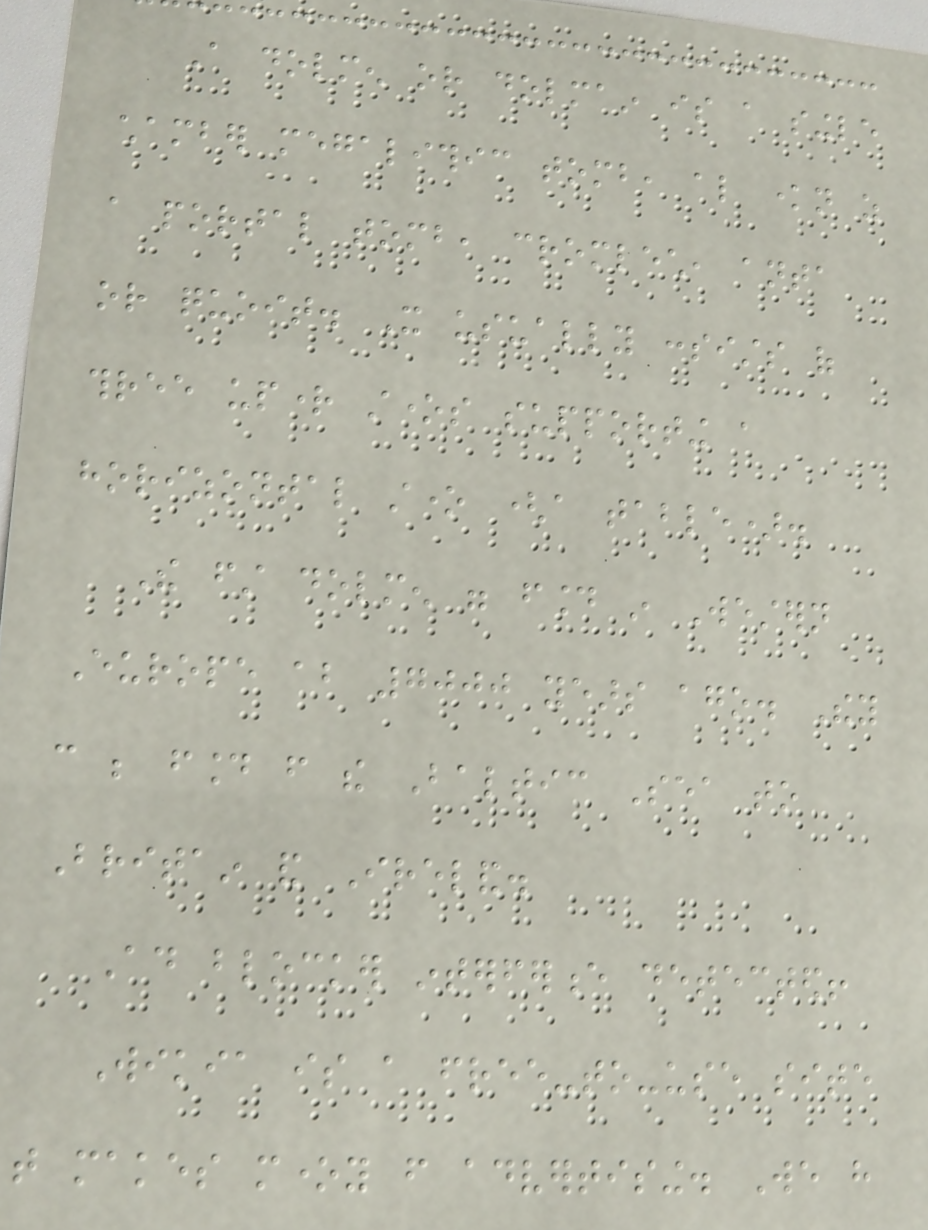A dolmen or dolmain is a single
chamber megalithic tomb, also known as
a portal tomb, cromlech, anta
or quoit. It usually consists of
three upright stones supporting a
horizontal stone (a table).
The first dolmen were found in Western
Europe about 7000 years ago. They
can be found from the Baltic Sea to
Britain and Ireland.
Ad blocker interference detected!
Wikia is a free-to-use site
that makes money from advertising. We have
